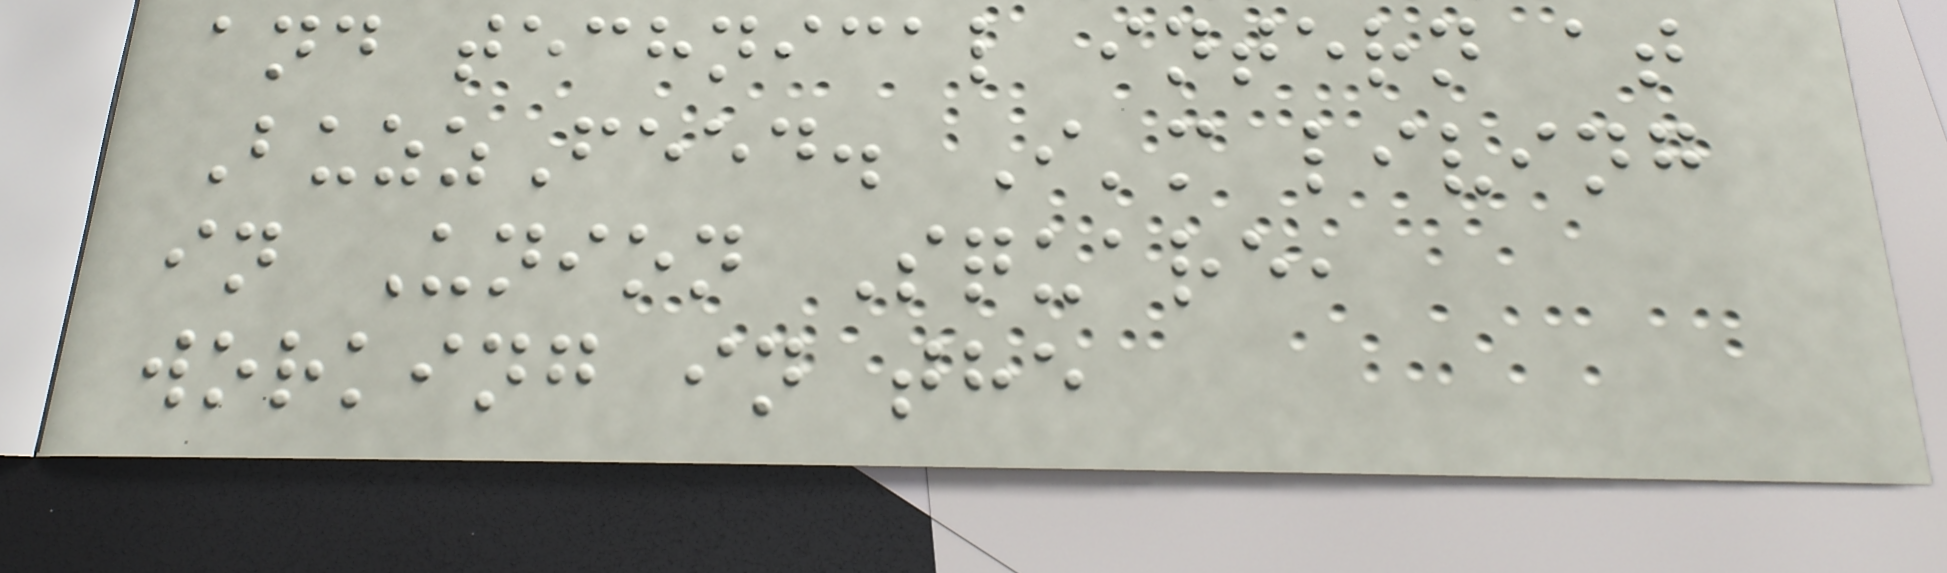and technical intern at
BuzzFeed. I'm living
in Union Square,
working in the
